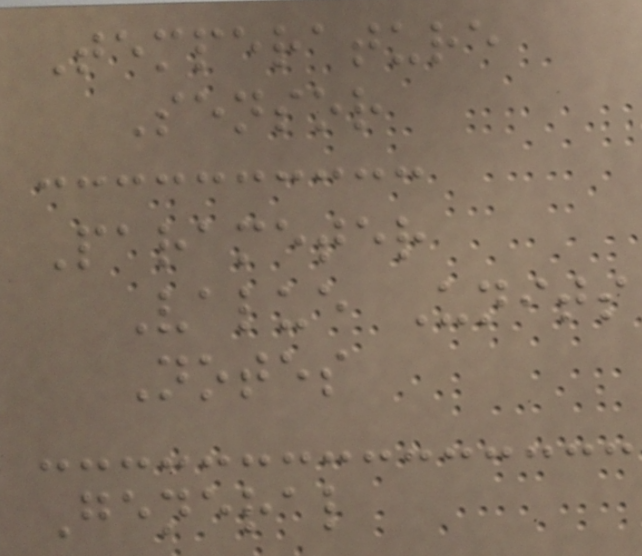Temperature
Sensor
Parameter
Value Units
Notes
General
